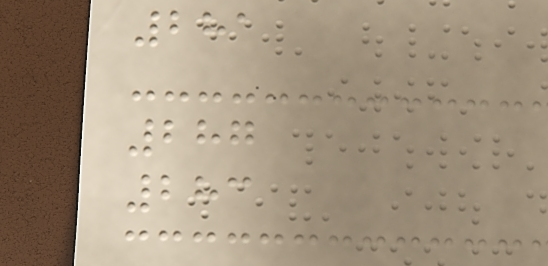281
287
283
